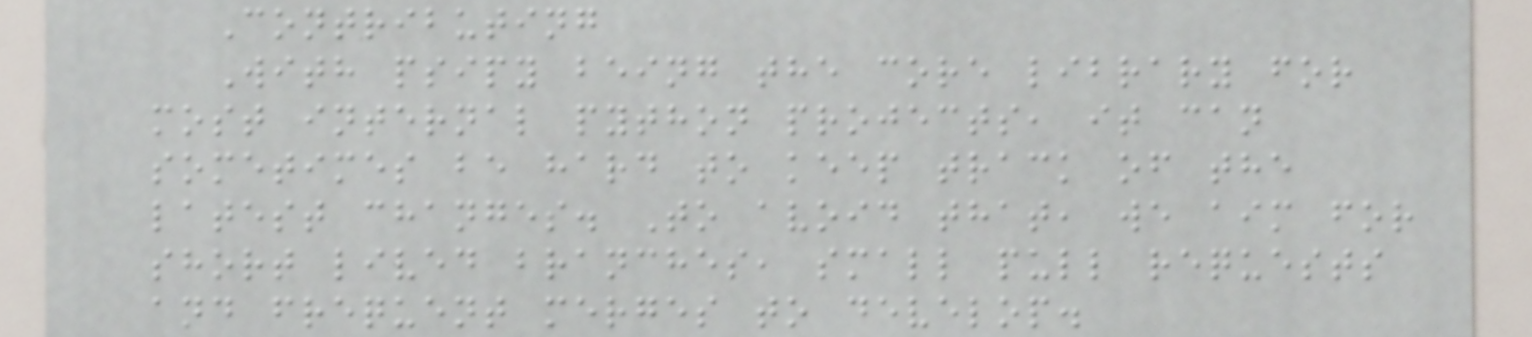Contributing
With psipy being the core library for
most internal python projects, it can
sometimes be hard to keep track of the
latest changes. To avoid that, we aim for
short lived branches, small pull requests
and frequent merges to develop.
